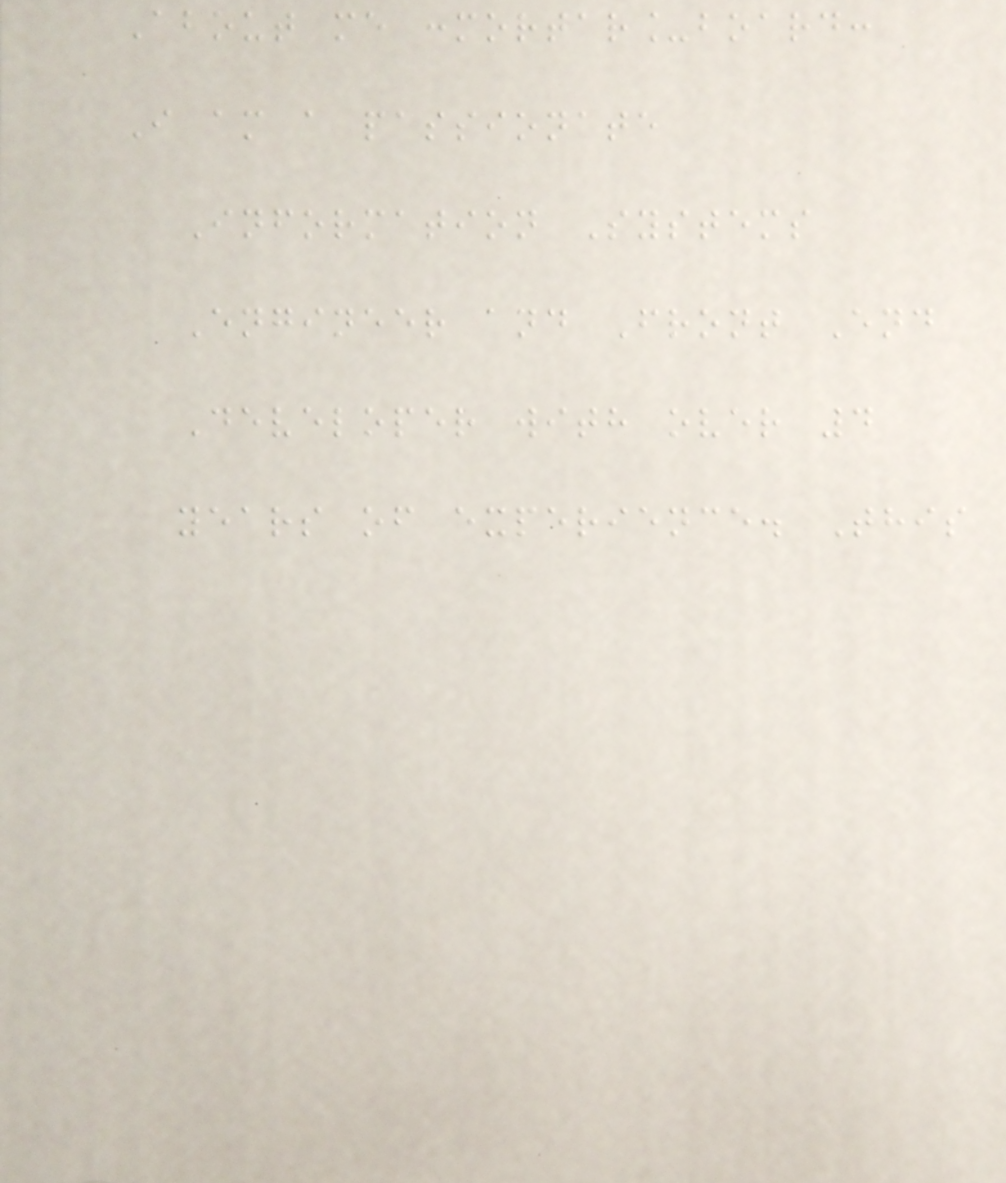About me :mortar_board:
I am a passionate
Information Systems
Engineer and Front End
Developer with over 4
years of experience. This
